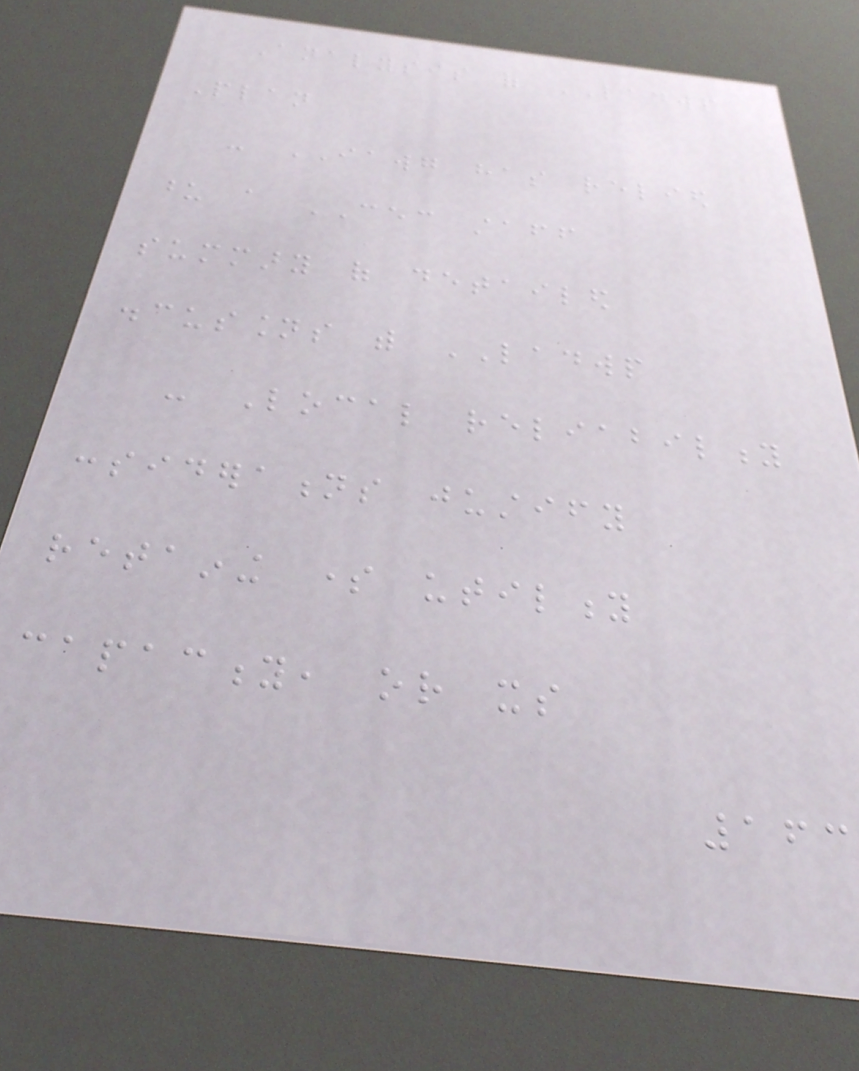Analysis of LADWP
Plan
- IAWG has relied
upon a CEC staff
summary of detailed
discussions with LADWP
- Local reliability
considerations justify
retaining some utility
capacity, or its
163
